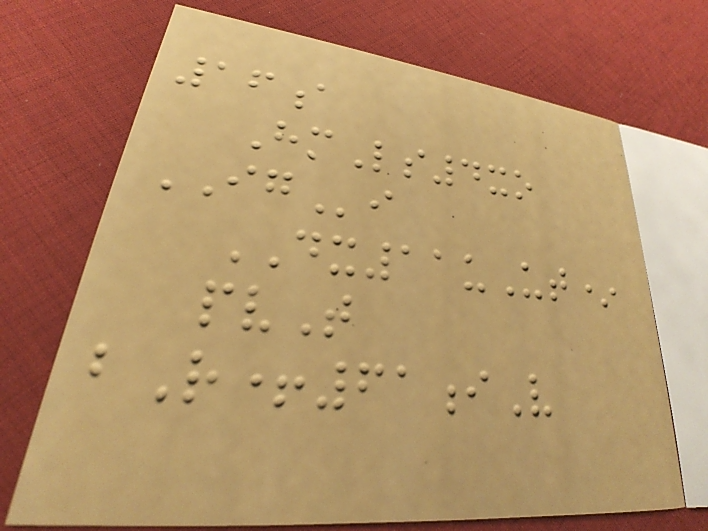16a
HmLs4xo
IGi
DX11uUt*
pvT
bR+61iV
